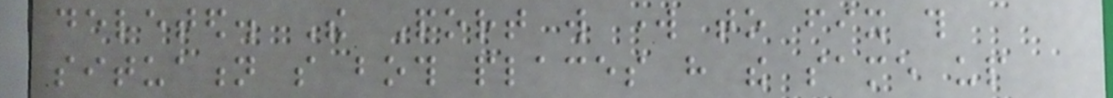deleted. The Port will work to fix this
situation so both places have the same up
